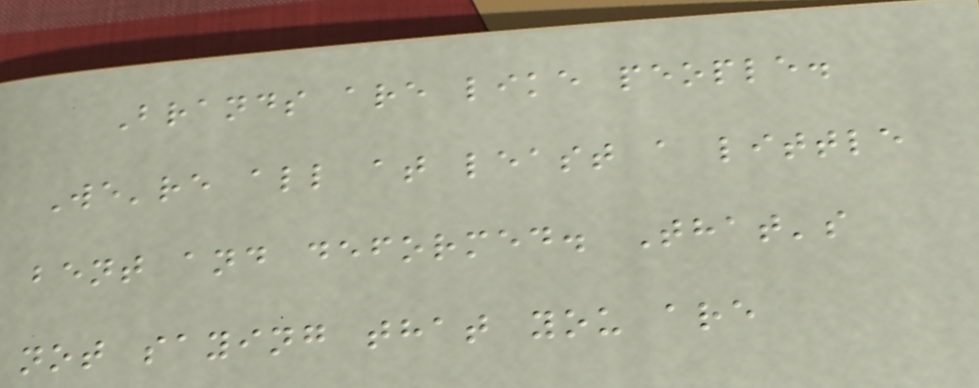Brands are like people.
We're all at least a little
bent and deformed. That's
not saying that you are
